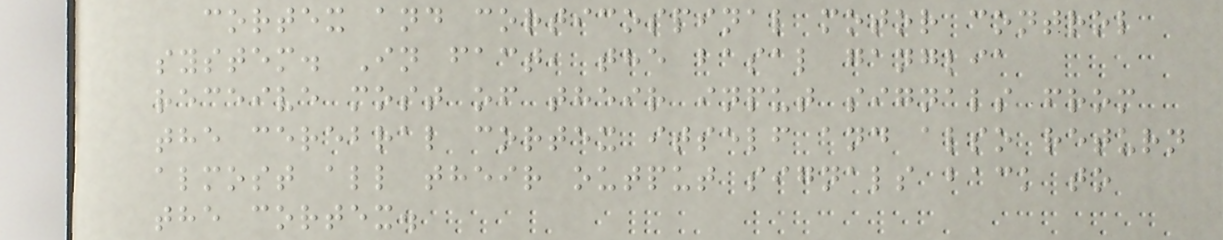cortex and corticospinal motor control
system. In fact, the basal ganglia
receive most of their input signals from
the cerebral cortex itself and also return
almost all their output signals back to
the cortex.
